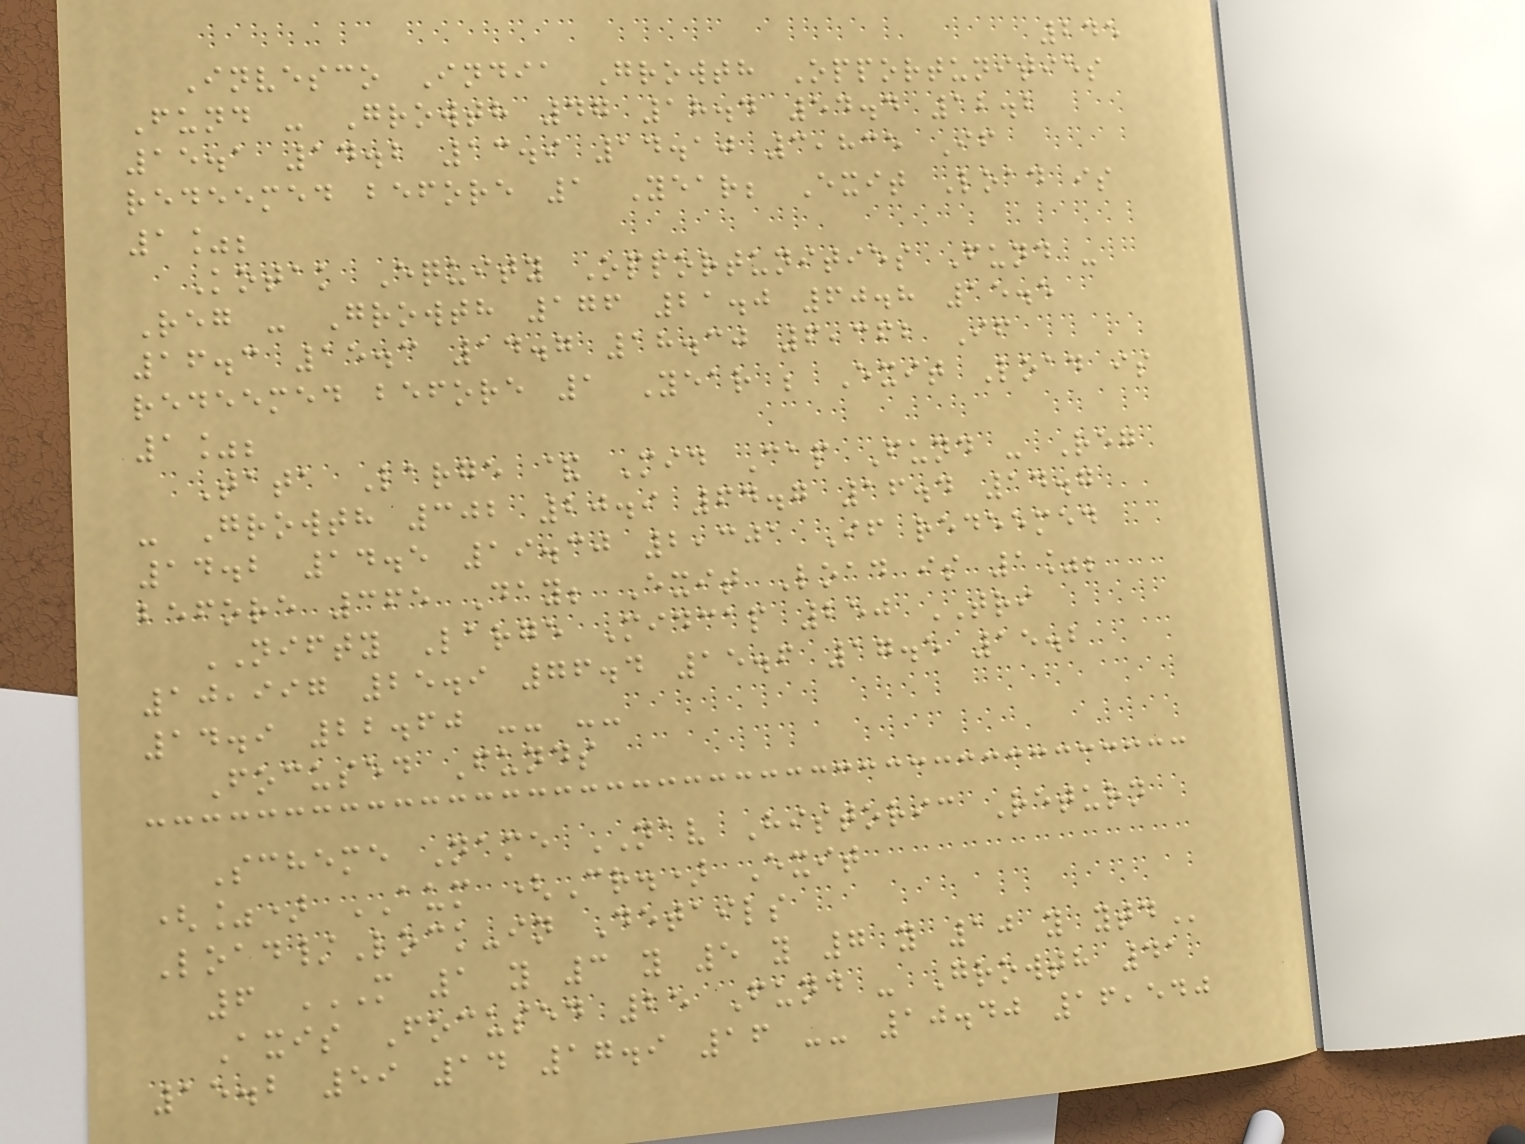245
Invesco India Growth Opportunities
Fund - Growth 47 18.4 54.4 12.2
15.1 14.2 13.9 14.10 3,835 If
redeemed before 1 Year; Exit Load is
1%;
Kotak Equity Opportunities Fund -
Reg - Growth 176 21.0 60.8 15.5
16.3 15.3 14.7 18.30 6,362 If
redeemed before 1 Year ; Exit Load is
1%;
Tata Large & Mid Cap Fund - Reg
- Growth 302 20.9 64.7 16.4 14.7
14.2 14.5 19.30 2,301 If redeemed
before 365 Day; Exit Load is 1%;
NIFTY Large Midcap 250 TRI
10,997 25.9 76.4 15.6 17.5 15.2
14.9 22.60 -- --
Focused Funds
Scheme Name NAV Historic Return
(%) AUM (Cr.) Exit
Load/Lock-in Details
6 M 1 Y 3 Y 5 Y 7 Y 10 Y YTD
Axis Focused 25 Fund - Growth 41
15.2 59 14 17.9 16 -- 10.40 16,540
